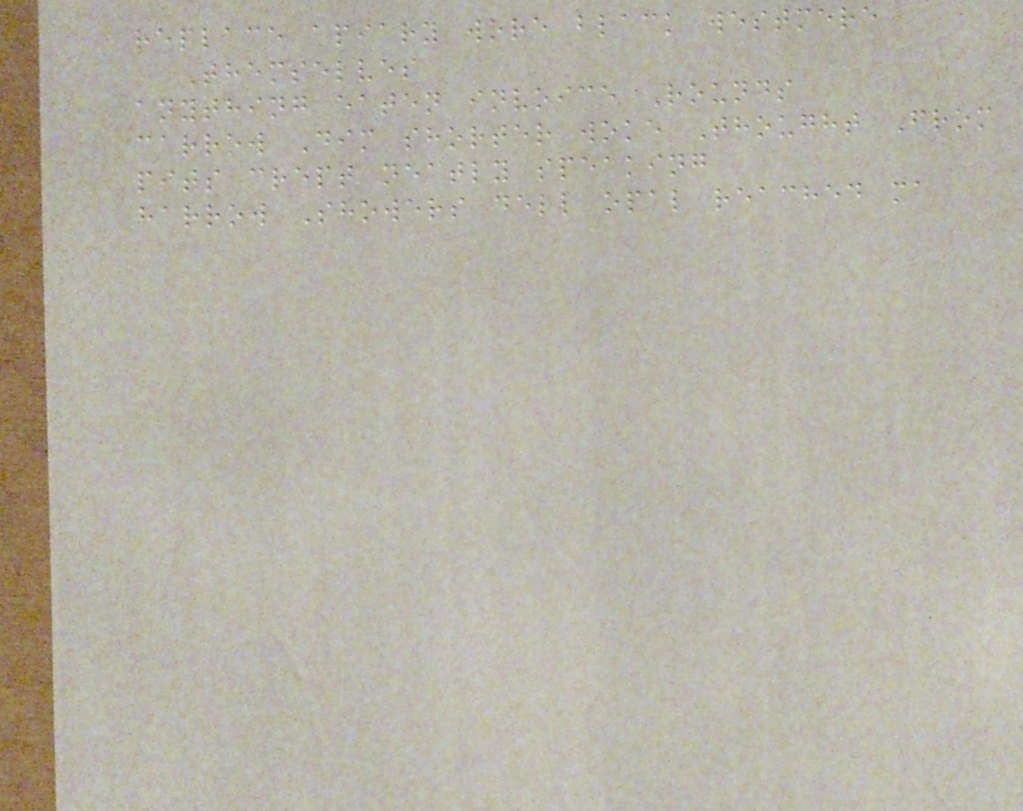replace apiary wore black westmere
Themselves
anything eaten invoice Rounds
carrow Dim shorter woke Thought From
pits crept neatly speaking
harrow Showers dell opal reached ma
